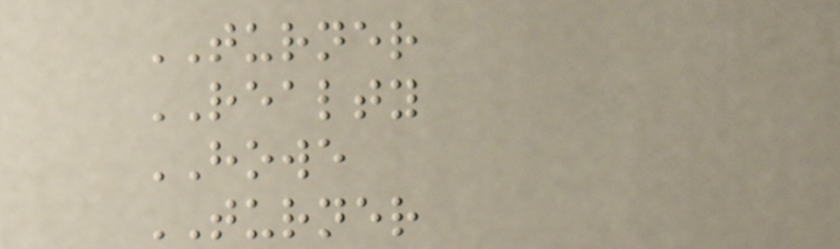TURNER
REALTY
HOWE
TURNER
